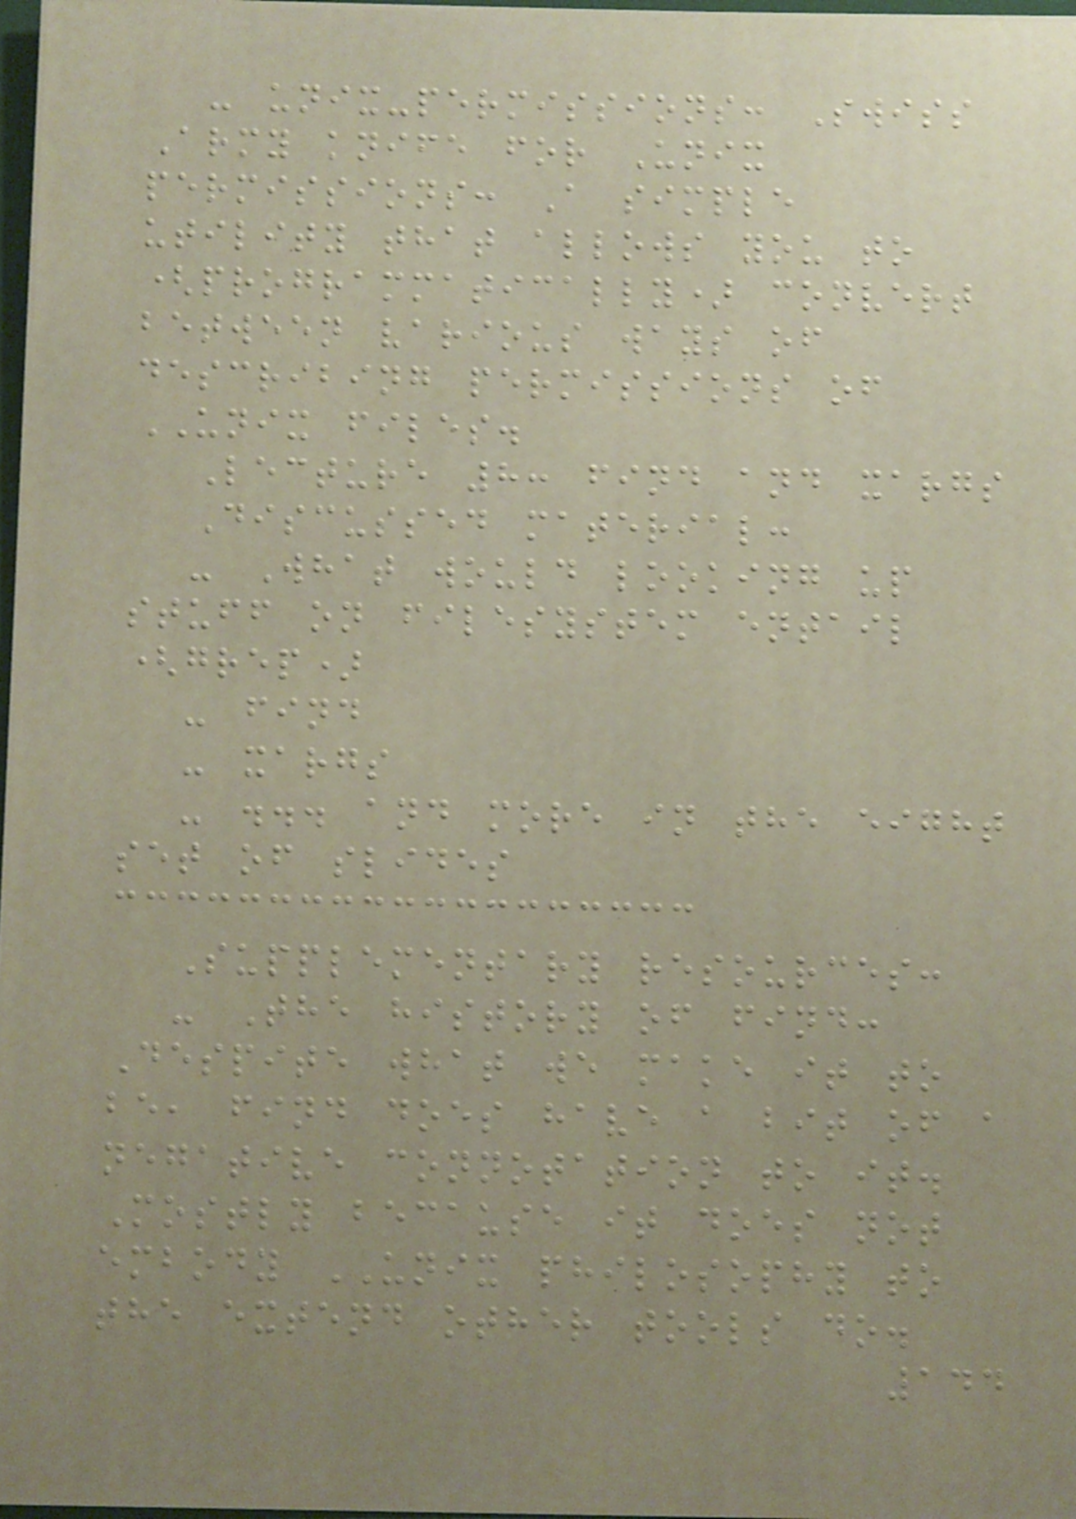- unix-permissions: Swiss
Army knife for Unix
permissions: A simple
utility that allows you to
(programmatically) convert
between various ways of
describing permissions of
UNIX files.
Lecture 8: find and xargs
Discussed material:
- What would looking up
stuff on filesystem entail
(grep)
- find
- xargs
- ... and more in the eight
set of slides
Supplementary resources:
- The history of find:
Despite what we make it to
be, find does have a bit of a
negative connotation to it.
Mostly because it does not
embody UNIX philosophy to
the extend other tools do.
144
